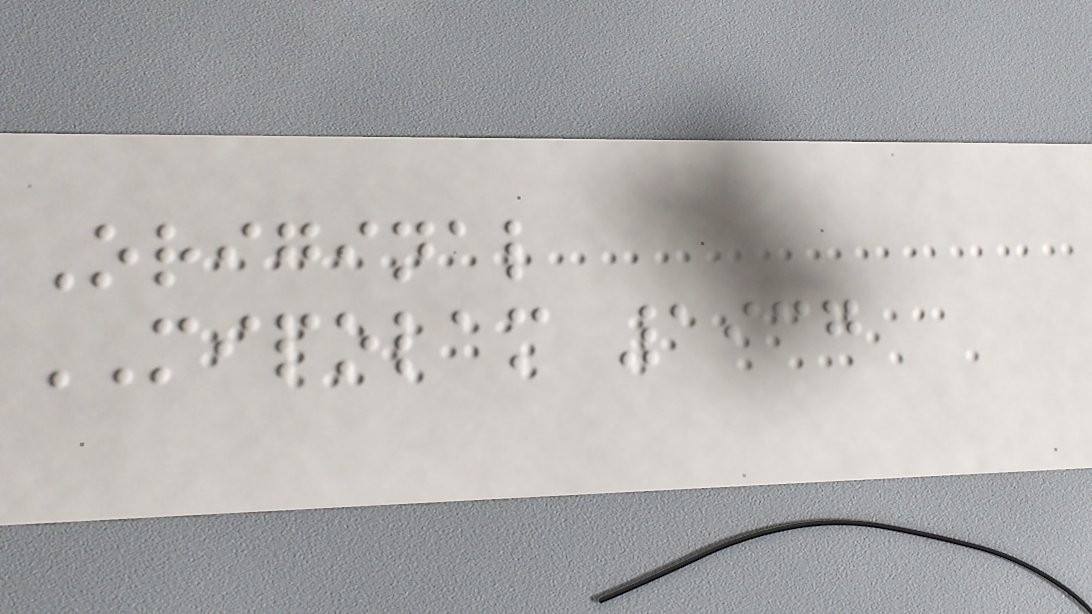Original
MIPOLAM 1937
